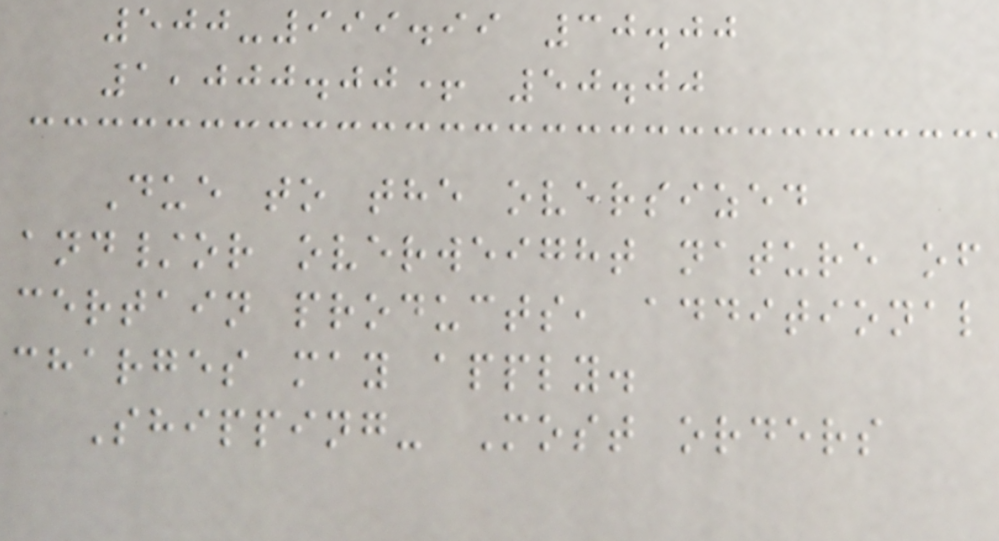500-999.99 30.00
1,000.00+ 50.00
Due to the oversized
and/or overweight nature of
certain products, additional
charges may apply.
Shipping- Most orders
